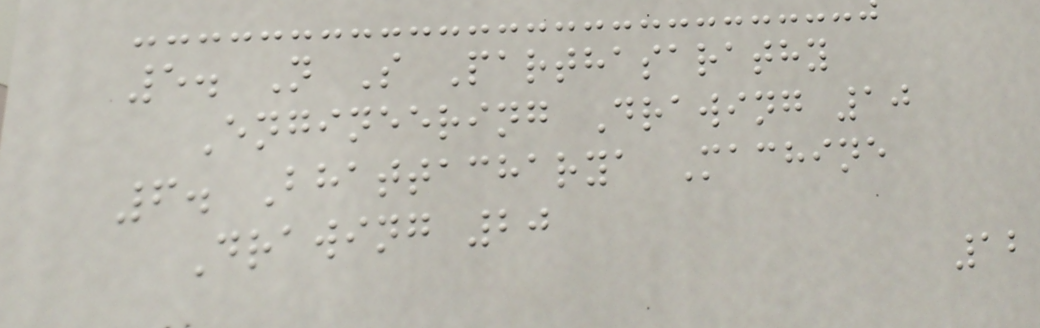5. N S Parthasarathy
Engineering Drawing 10
6. Bhattacharya Machine
Drawing 20
12
